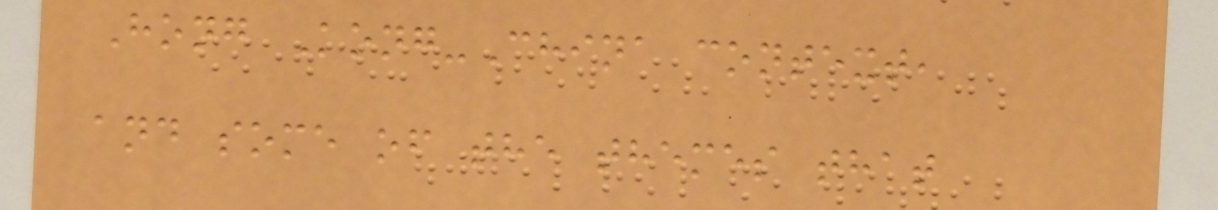Hong Kong-China context,
and some of the themes that
